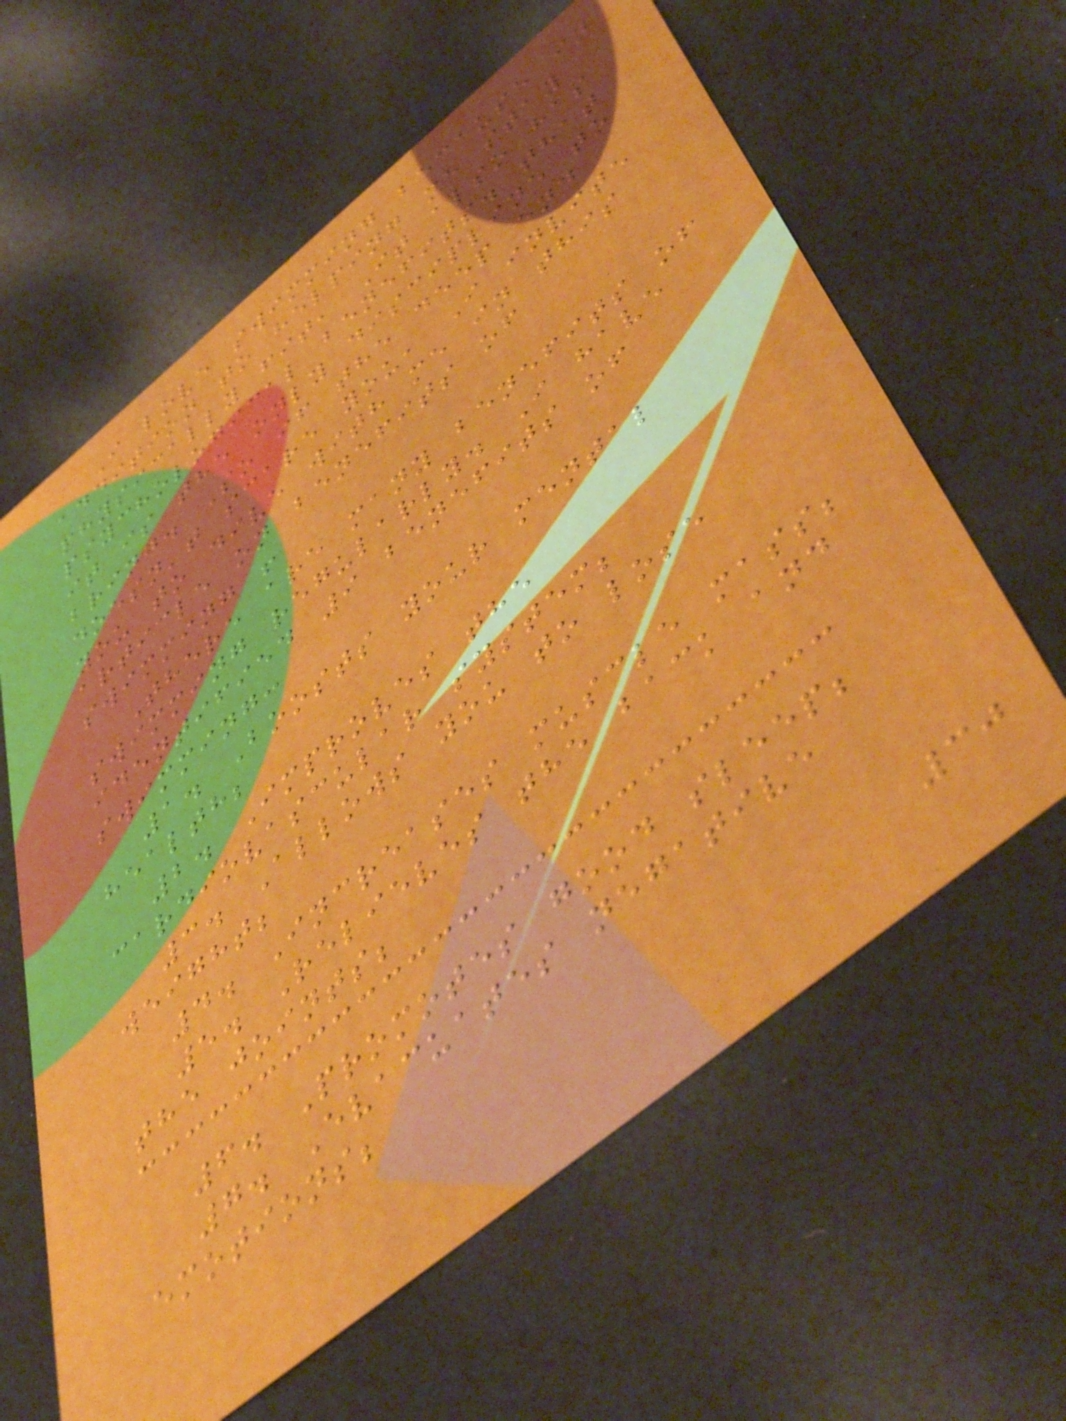I love swimming because in
addition to helping me stay
physically fit, It also has
psychological benefits. that
it is the only discipline to
bring. So if the deep end
doesn't scare you, I invite
you to dive with me in this
article on benefits of
swimming !
There are many benefits of
swimming regularly. I have
identified 9 benefits of
swimming:
1. Boosts your mental
health;
2. Improves the
cardiovascular system;
3. Allows you to lose
weight;
4. Increases muscle mass;
5. Relieves the back and
the joints;
6. Promotes good sleep;
7. Evacuates negative
emotions;
30
